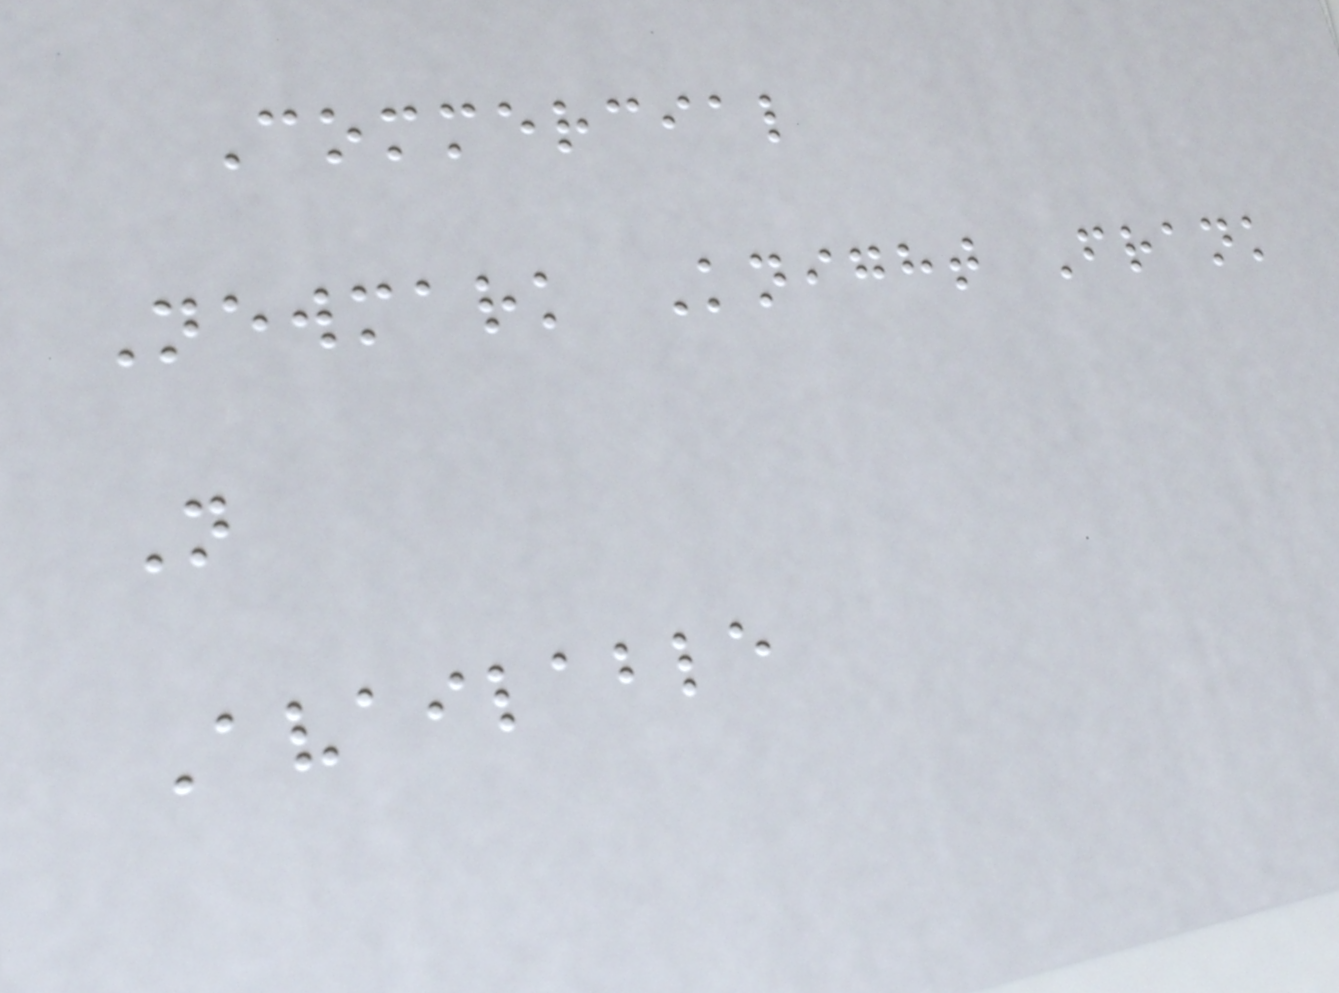Commercial
Newmark Knight Frank
N
Available
